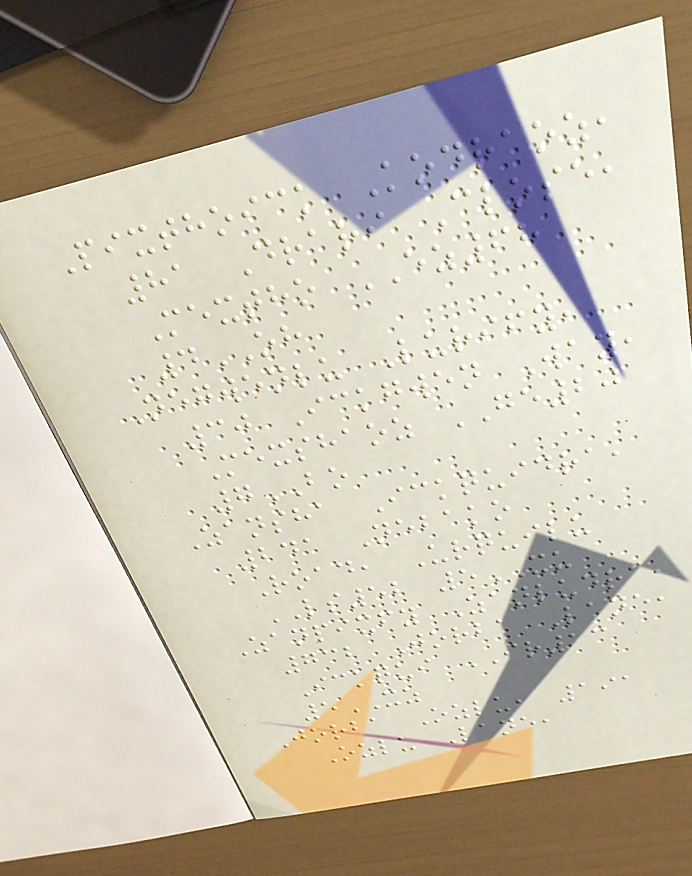Pixthoick Kodraoz,
81 Drari Close,
Mextho EZ68
4OH
Negwenlu Lurify,
30 Ickgwen Way,
Mexshaoz GE20
7BO
Zansha Ickquidra,
241 Nebako
Road, Urquilu
LS52 5XU
Zanpixfy Zanludra,
732 Jorba Lane,
Ickqui IR13
5XZ
Jorba Ozlu, 191
Ozlu Lane,
